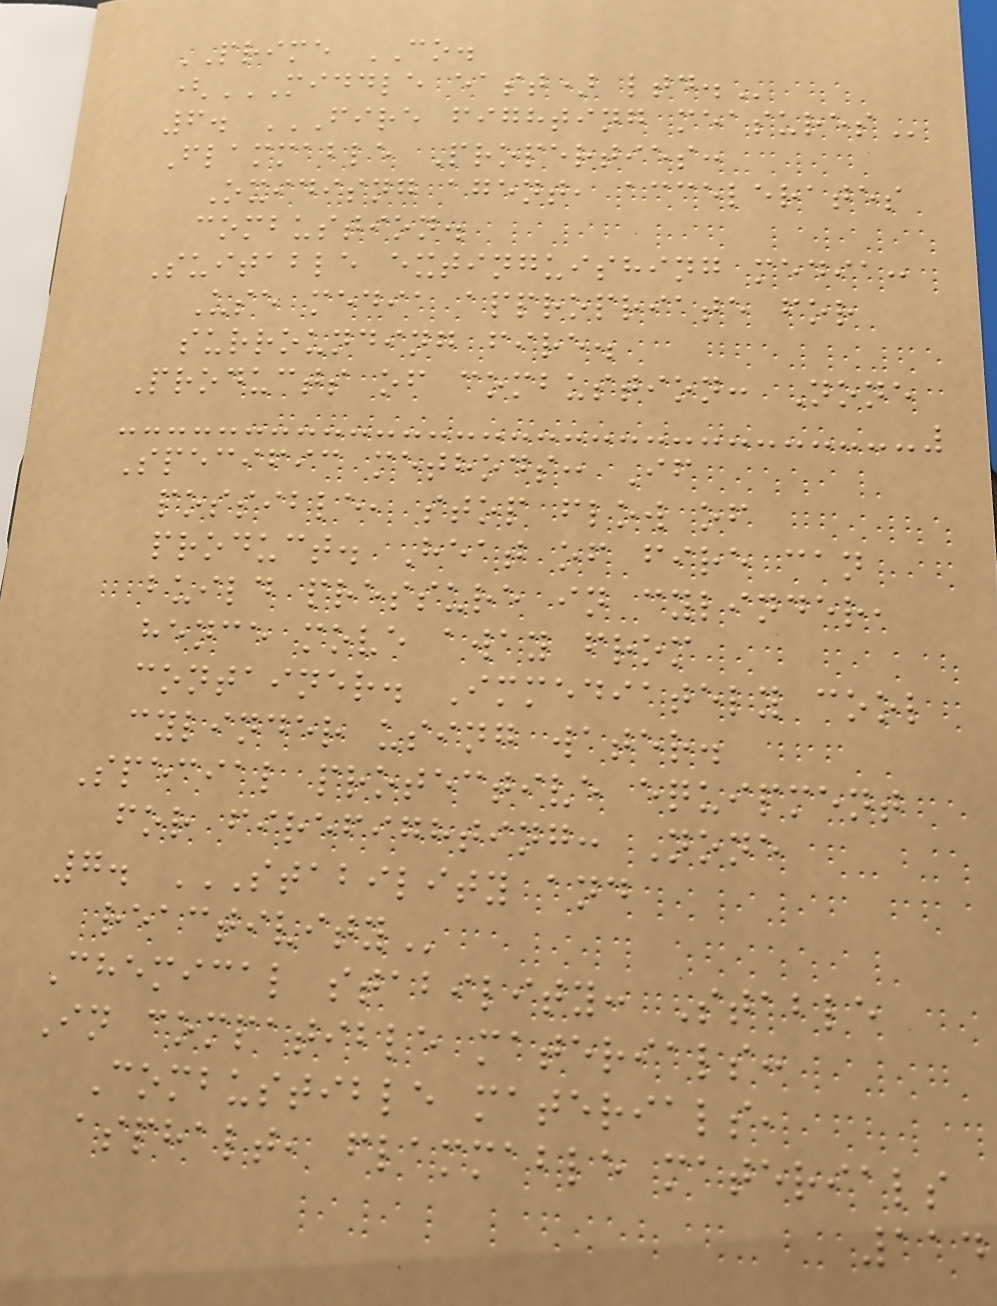PRIME CO.
(MIDDLE EAST) LTD.
6. FIRE FIGHTING MEASURES
Flammable Properties:
Oxidisng agent, accelerates
combustion.
Suitable extinguishing media:
Use media appropriate for
surrounding fire.
Products of combustion: None
Specific methods: If
possible, stop flow of
product. Heat of fire can
build pressure in cylinder,
hence move away from
container. Immediately cool
cylinder using water.
Special protective equipment
for firefighting: None
7. STABILITY AND
REACTIVITY
Chemical stability: Stable
In compatible materials:
Combustible materials,
asphalt, flammable materials
114
